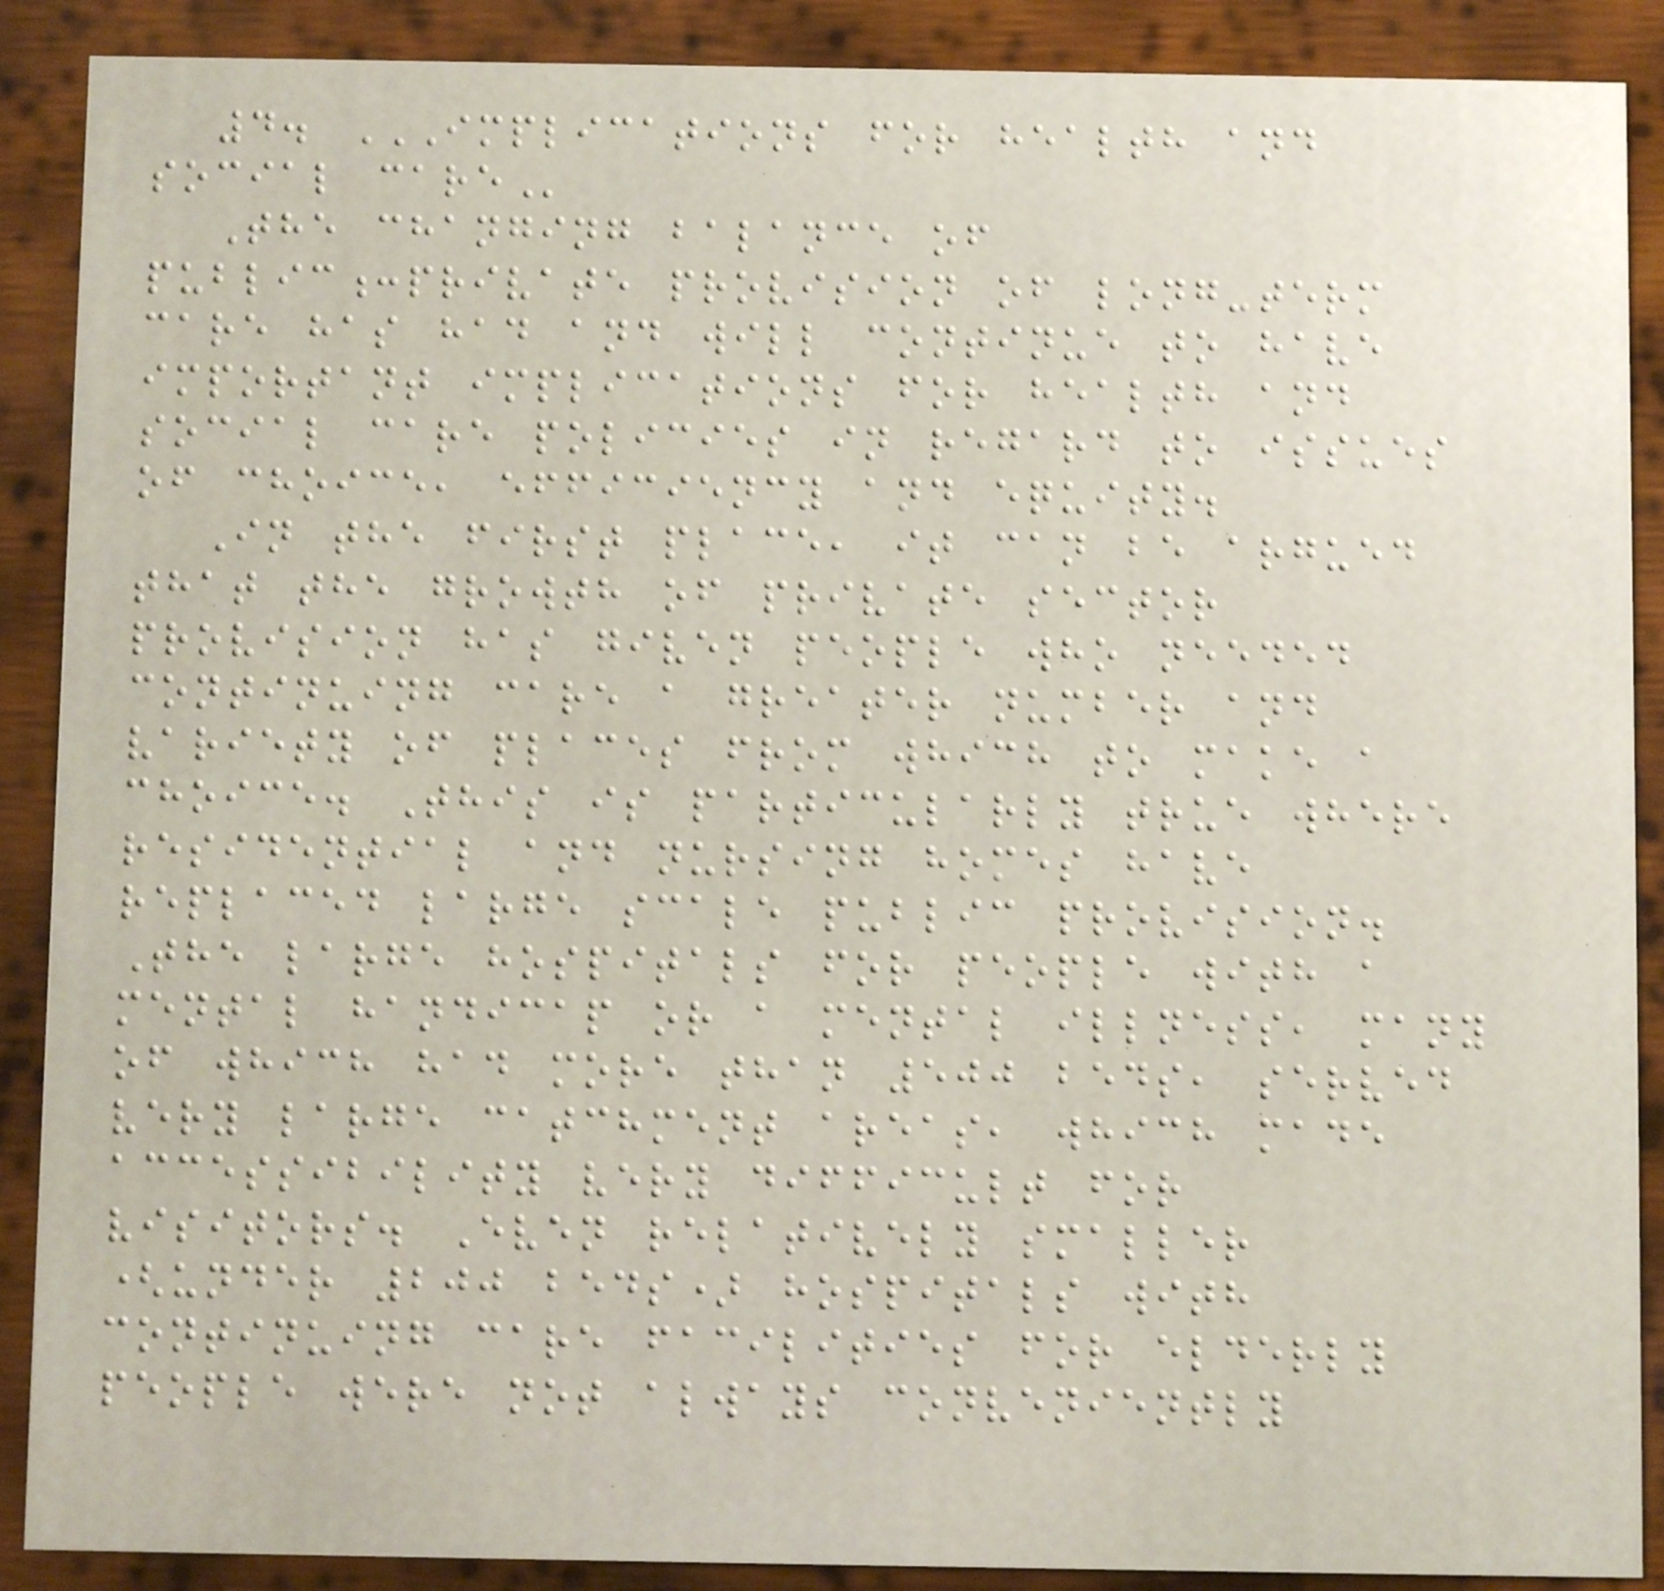4. IMPLICATIONS FOR HEALTH AND
SOCIAL CARE
The changing balance of
public:private provision of long-term
care has had and will continue to have
important implications for health and
social care policies in regard to issues
of choice, efficiency and equity.
In the first place, it can be argued
that the growth of private sector
provision has given people who needed
continuing care a greater number and
variety of places from which to make a
choice. This is particularly true where
residential and nursing homes have
replaced large scale public provision.
The large hospitals for people with a
mental handicap or a mental illness, many
of which had more than 500 beds, served
very large catchment areas, which made
accessibility very difficult for
visitors. Even relatively smaller
(under 200 beds) hospitals with
continuing care facilities for elderly
people were not always conveniently
